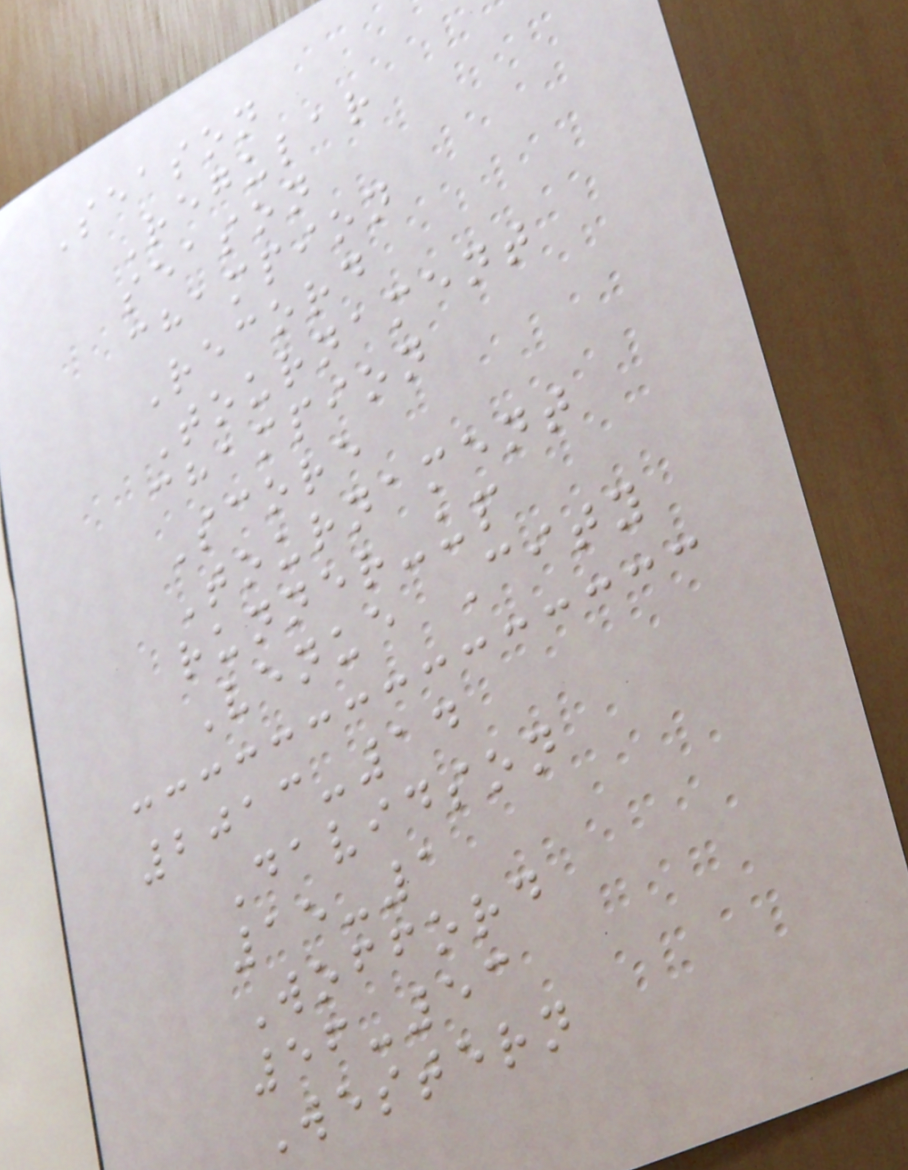Season
Regular
season
champion
Record
Tournament
champion
Score
Tournament
runner-up
Venue City
2013-14
Davidson
15-1
Wofford
56-53
Western
